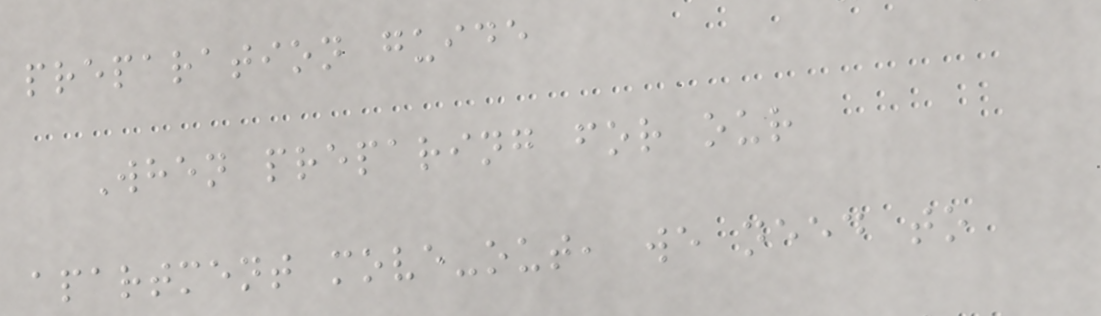preparation guide
When preparing for our
apartment move-out, we need to
